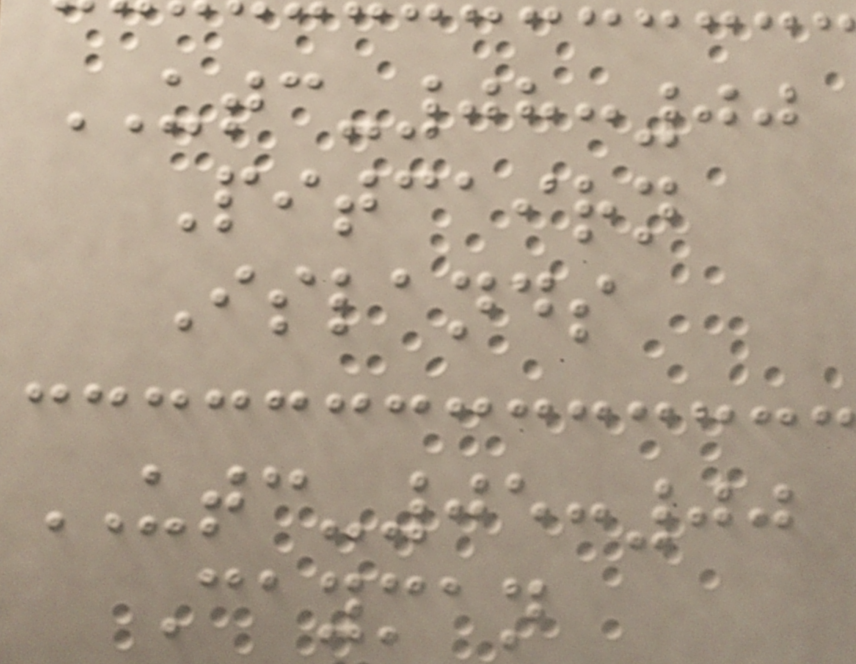UTC-08:00
Pitcairn
Islands
UTC-05:00
Cayman
